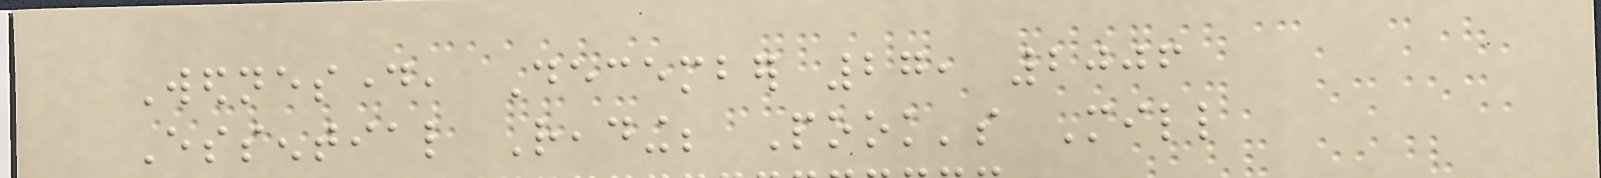Wednesday, December 27, 2006
Essential Reading; Pook's Mill
